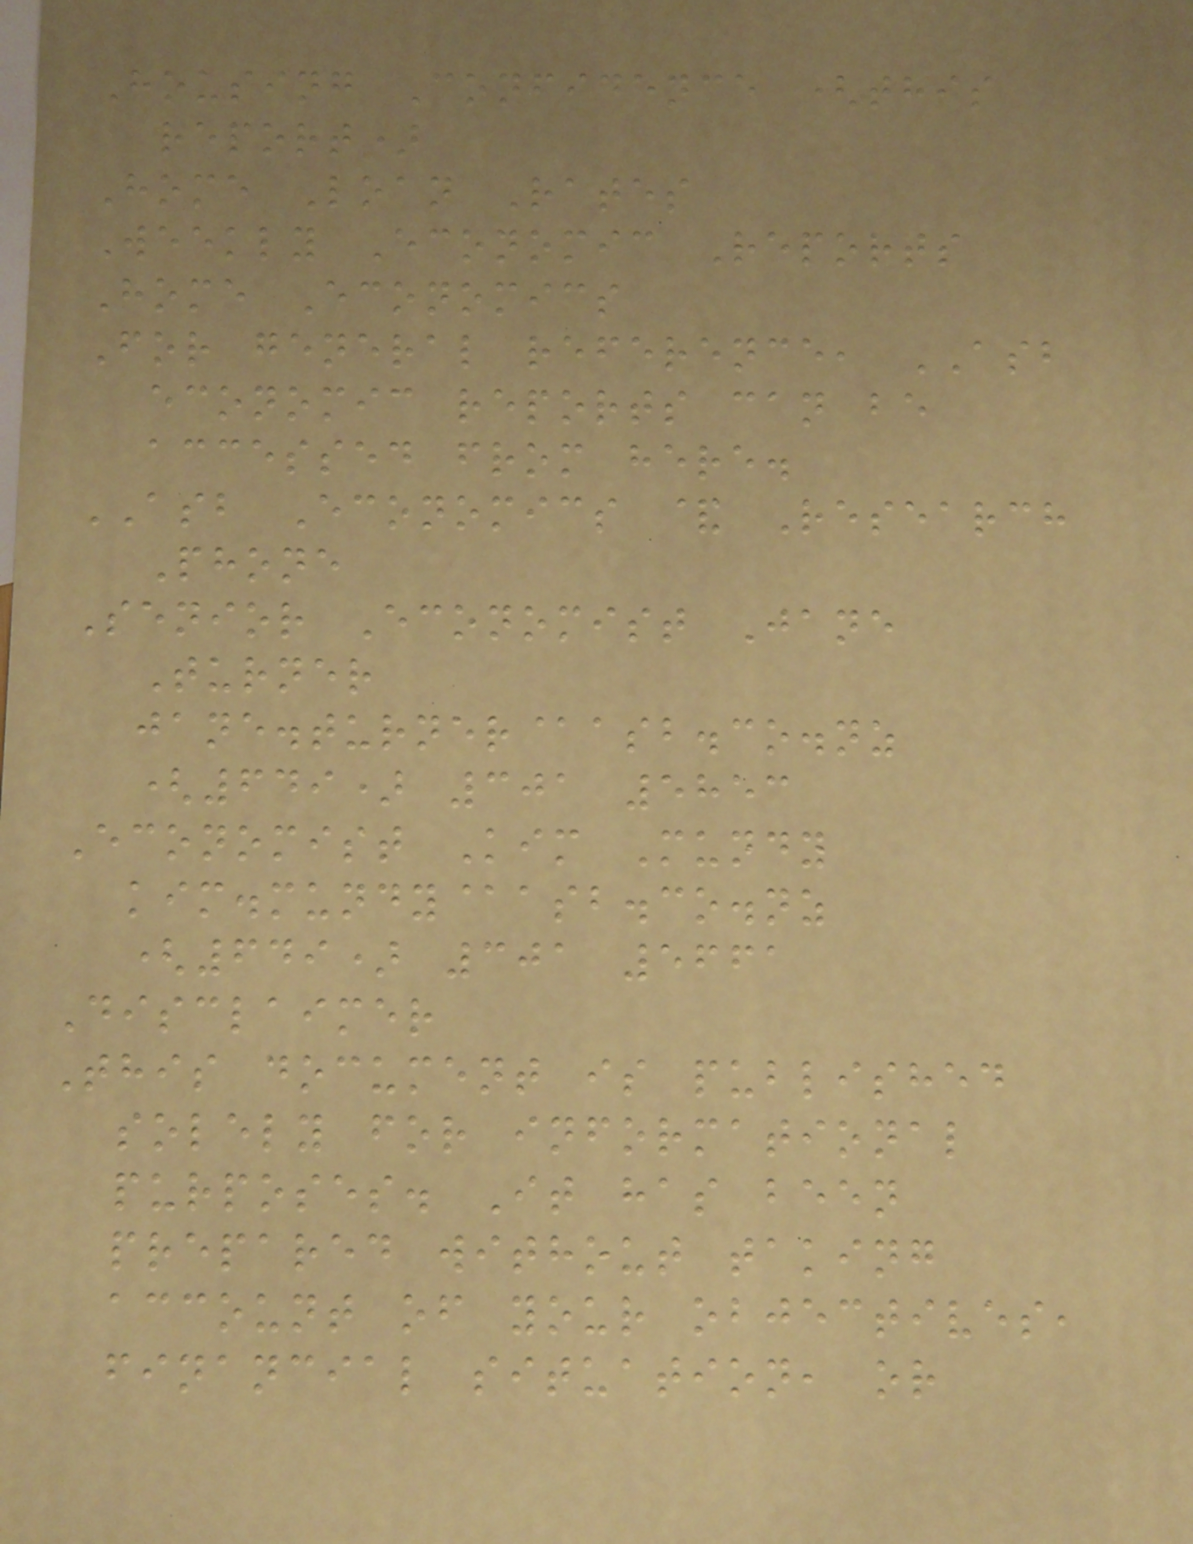Housing Confidence (this
report)
Home Loan Rates
Weekly Economic Reports
Home Economics
For general reference, ASB
economic reports can be
accessed from here.
ASB Economics & Research
Phone
Senior Economist Jane
Turner
jane.turner@asb.co.nz
(649) 301 5853
Economist Kim Mundy
kim.mundy@asb.co.nz
(649) 301 5661
Disclaimer
This document is published
solely for informational
purposes. It has been
prepared without taking
account of your objectives,
financial situation, or
